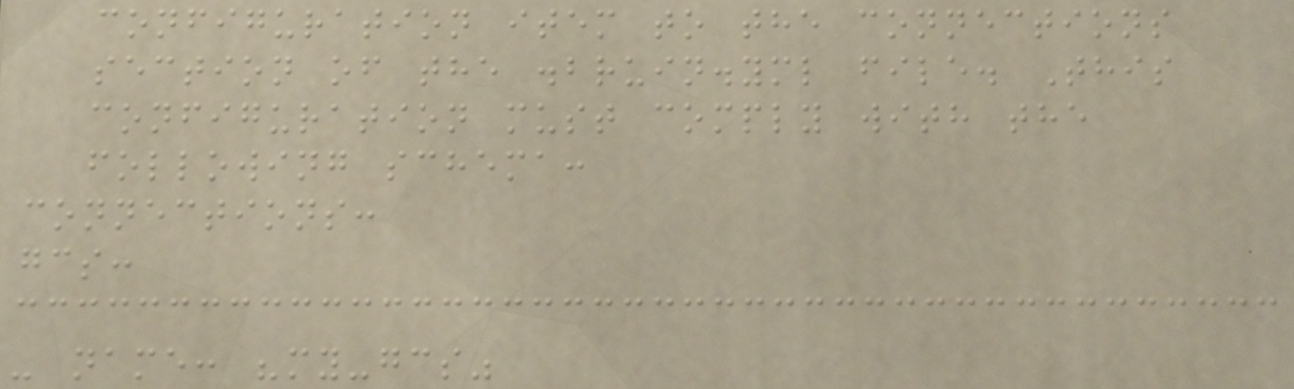configuration item to the connections
section of the .bruin.yml file. This
configuration must comply with the
following schema:
connections:
gcs:
- name: "my-gcs"
